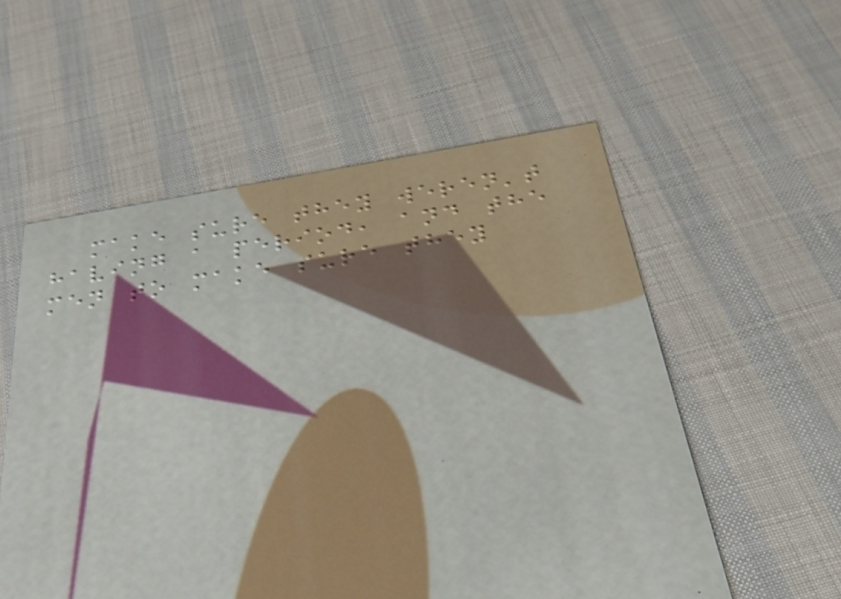make sure they weren't
having a period, and the
men to make sure they
